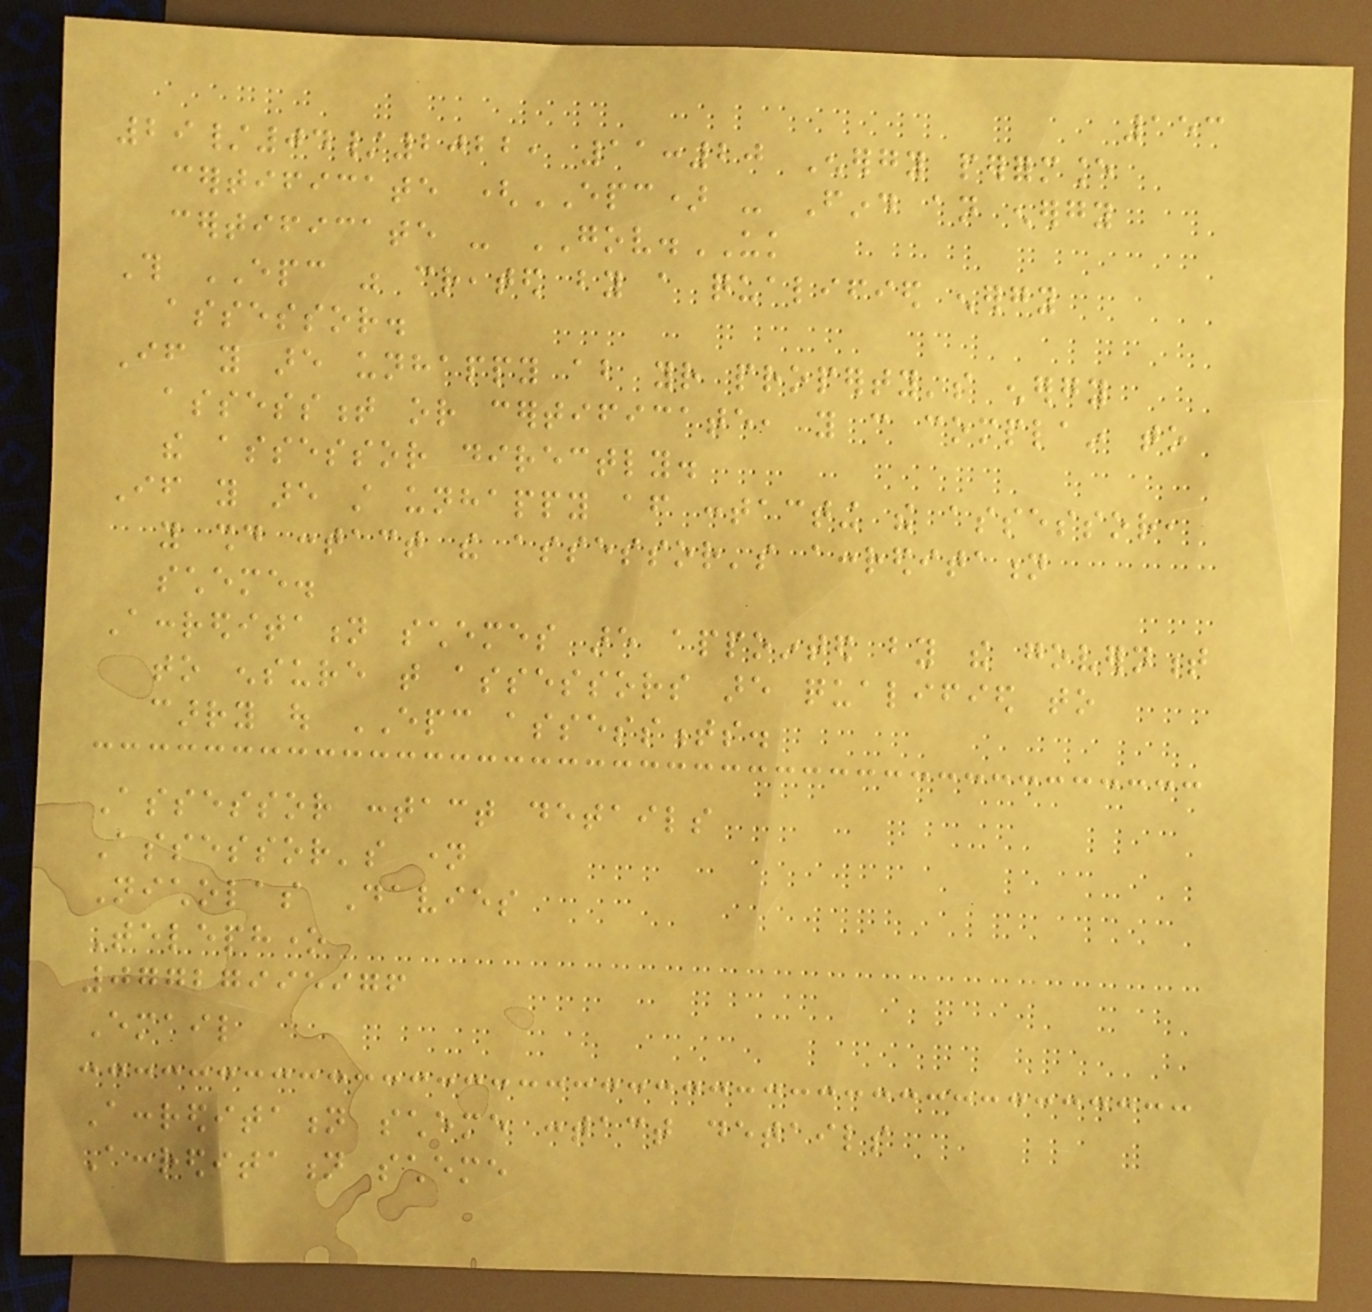153
29/04/2022, 11:20 Energy performance
certificate (EPC) - Find an energy
certificate - GOV.UK
This EPC was created by a qualified energy
assessor.
If you are unhappy about your property's energy
assessment or certificate, you can complain to
the assessor directly.
If you are still unhappy after contacting the assessor,
you should contact the assessor's accreditation
scheme.
Accreditation schemes are appointed by the government
to ensure that assessors are qualified to
carry out EPC assessments.
Assessor contact details
Assessor's name
Nicholas Davies
Telephone
07727995976
Email
Accreditation scheme contact details
Accreditation scheme
